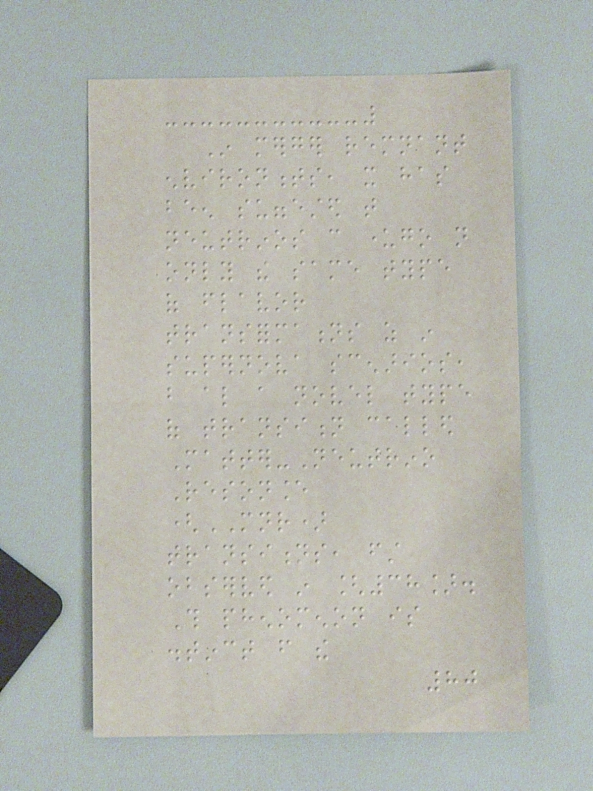In merger remnant
environments, it has
been suggested that
neutrinos can undergo not
only the same type
of flavor
transformations as in
supernova scenarios,
but also a novel type
of transition called
Matter-Neutrino
Resonance
(MNR)
transitions, first
observed in [38].
This phenomenon is
distinct from the
80
